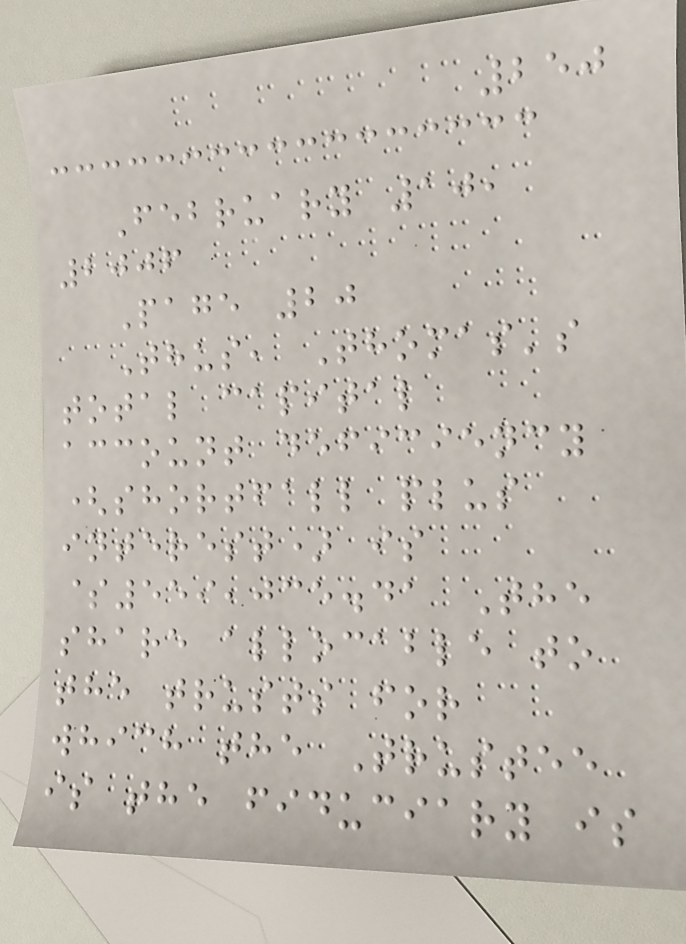250
February 10,
2006
Page 20
Thus, Thomas's
total capital
account deficiency
(shortfall plus
interest) is
$559,035.41 The
share allocable to
the trusts for
which the Trustee
is the fiduciary is
